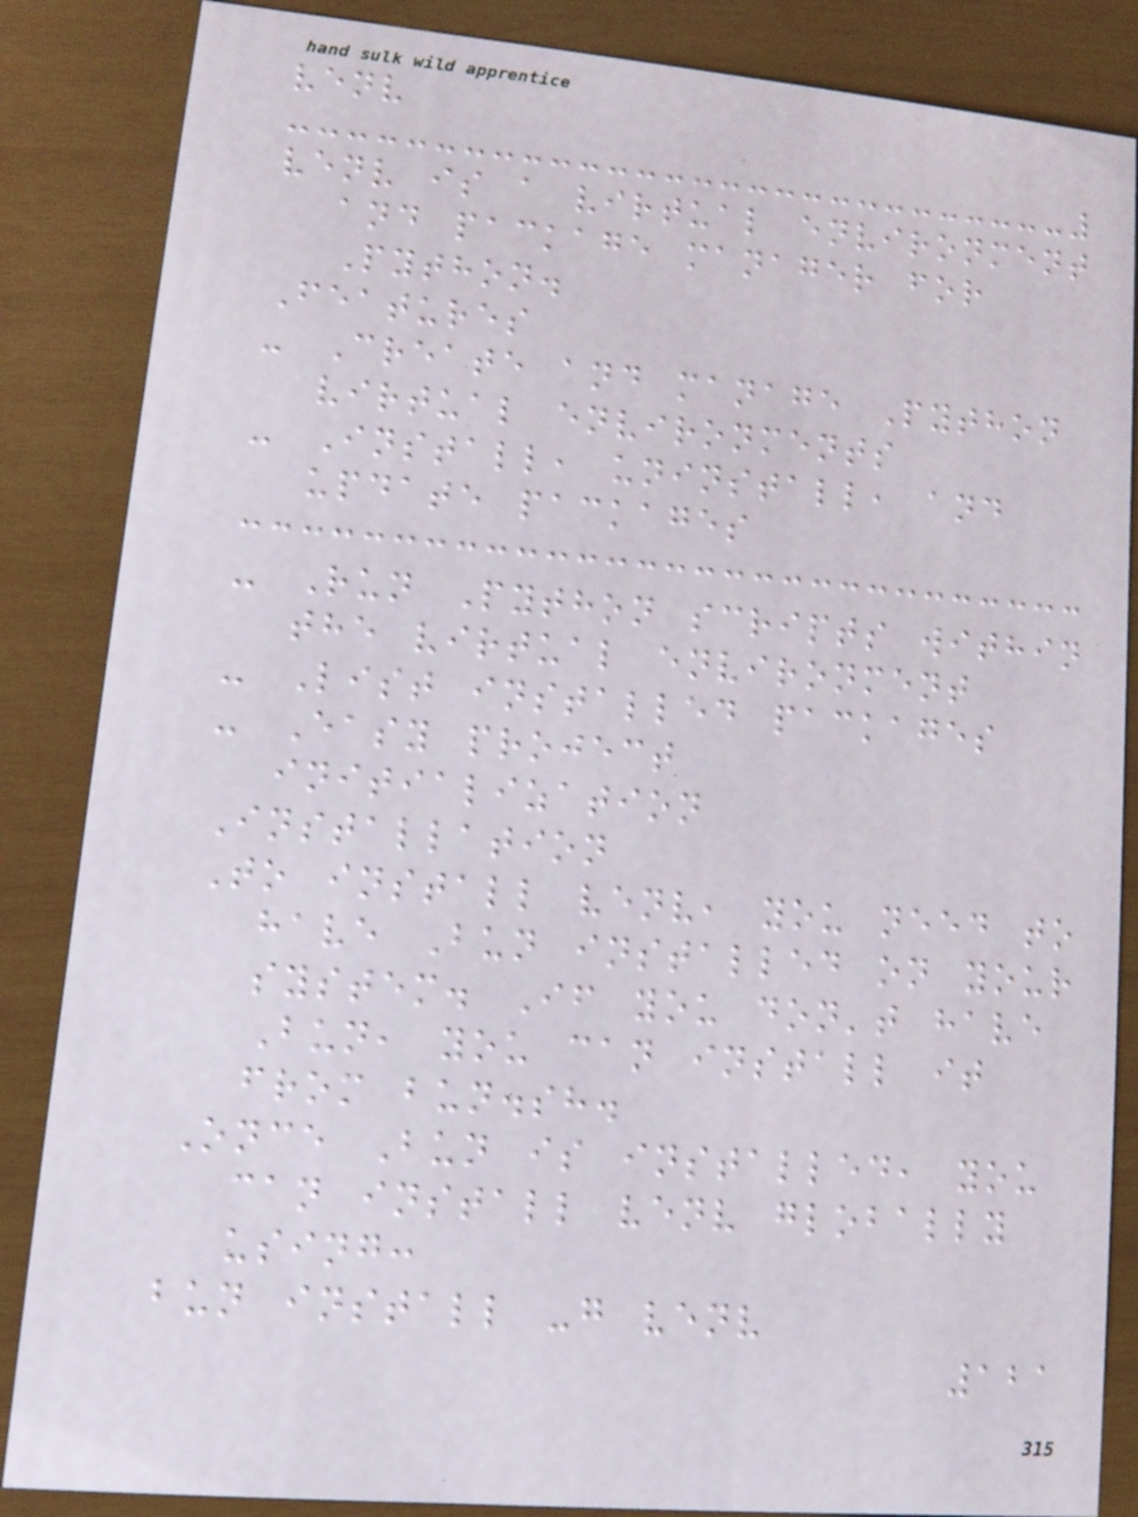venv
venv is a virtual environment
and package manager for
Python.
Features
- Create and manage Python
virtual environments
- Install, uninstall, and
update packages
- Run Python scripts within
the virtual environment
- List installed packages
- Easy project
initialization
Installation
To install venv, you need to
have Bun installed on your
system. If you don't have
Bun, you can install it
from bun.sh.
Once Bun is installed, you
can install venv globally
using:
bun install -g venv
121
